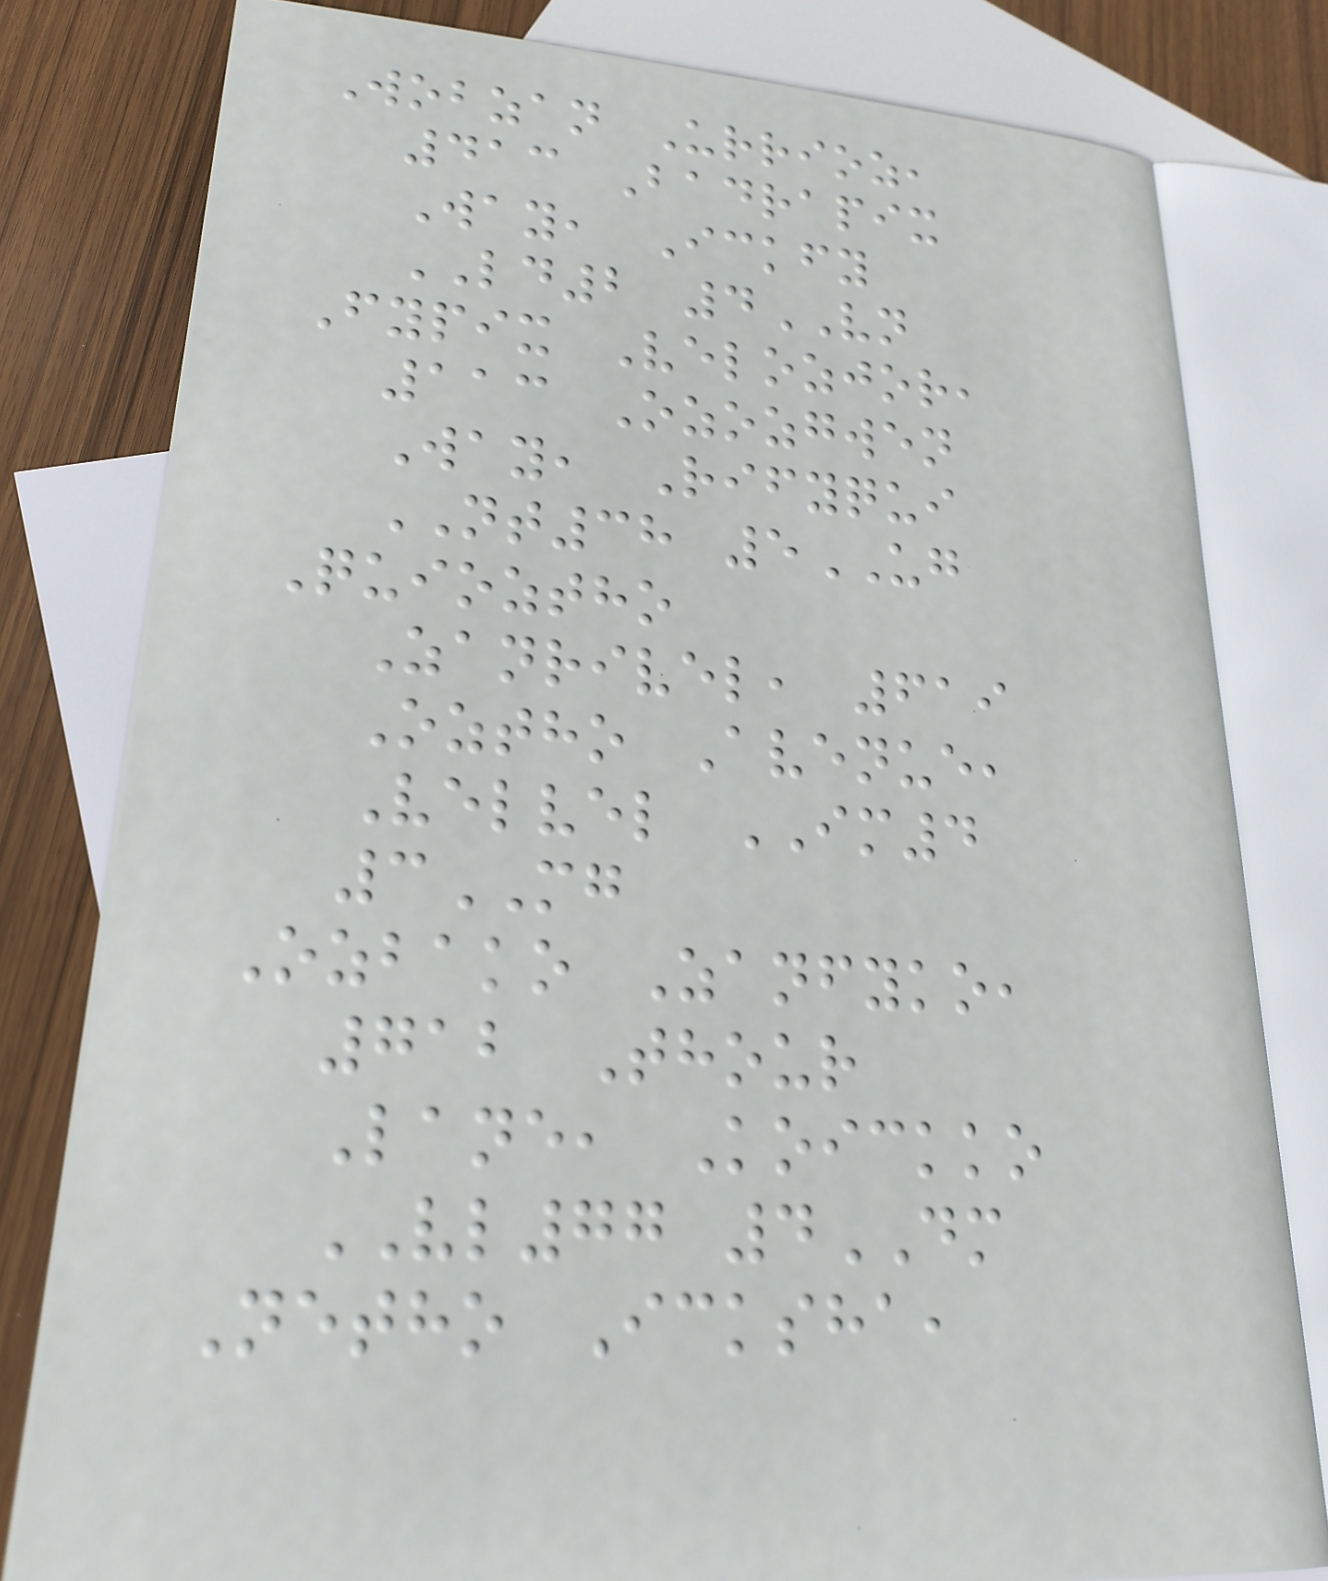Wobzan Urrioz,
413 Badrapix
Way, Ickfy
LD2 4VN
Fypix Velozjor,
113 Ozozgwen
Way, Rifyqui
NT38 5UG
Quioztho
Zanrivel, 619
Oztho Avenue,
Velvel IM4
3MG
Ozbako Zanfyko,
712 Thour
Lane, Koickko
VL77 4DM
Netho Icksha,
